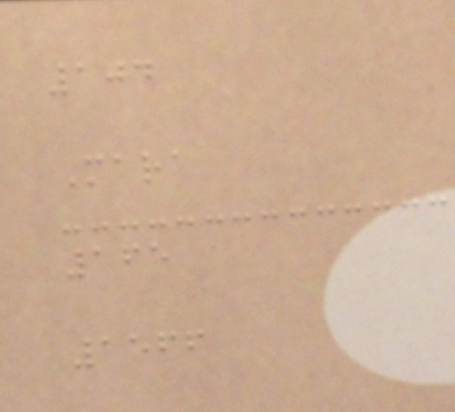104
Mara
165
1566
